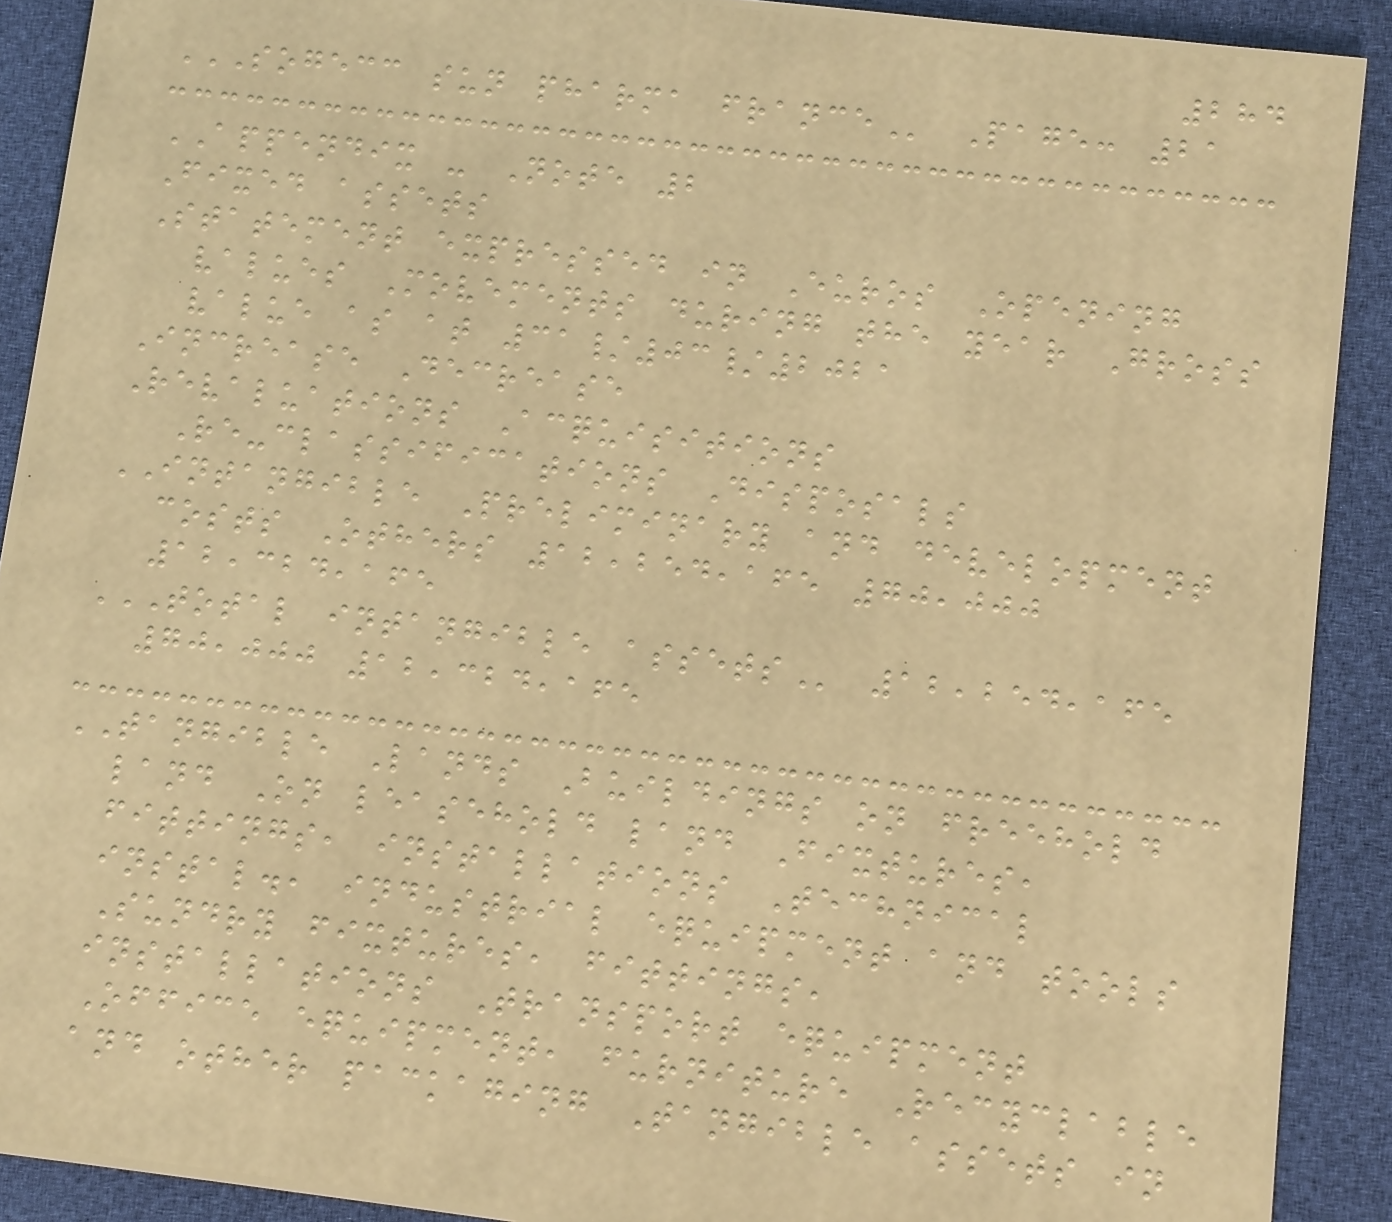284
SOGECC SUN PHARMA FRANCE Page: 21
APPENDIX - Note 2
Fixed assets
Statement expressed in Euros Opening
values Movements during the year Gross
value as at 31/03/2021
Increase Decrease
Revaluations Acquisitions
Re-classifications Disposals
INTANGIBLE Preliminary and development
costs Others 12,254,165 70,000
12,324,165
TOTAL INTANGIBLE ASSETS 12,254,165
70,000 12,324,165
TANGIBLE Lands Buildings on freehold
land On leasehold land Fixtures,
fittings, installations Technical
instal., industrial equipment and tools
Sundry fixtures, fittings,
installations Transport equipment
Office equipment, furniture Recyclable
and other packaging Tangible assets in
